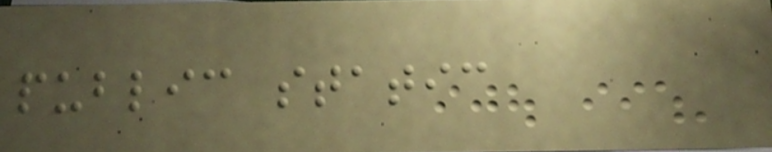public static
